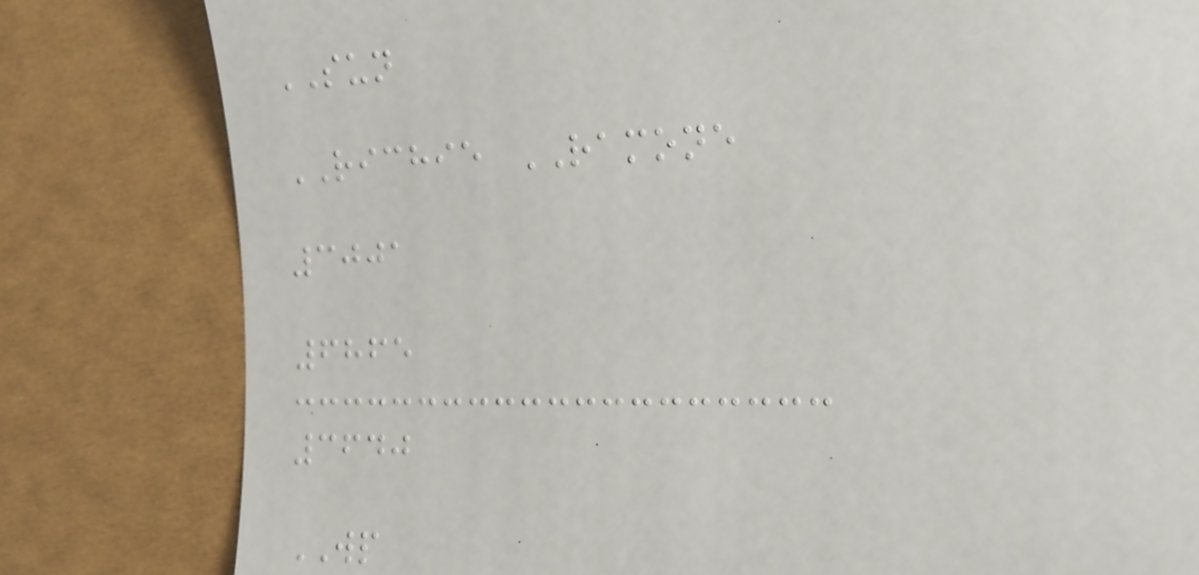SUN
RICHIE RAMONE
3001
6865
3640
WP
